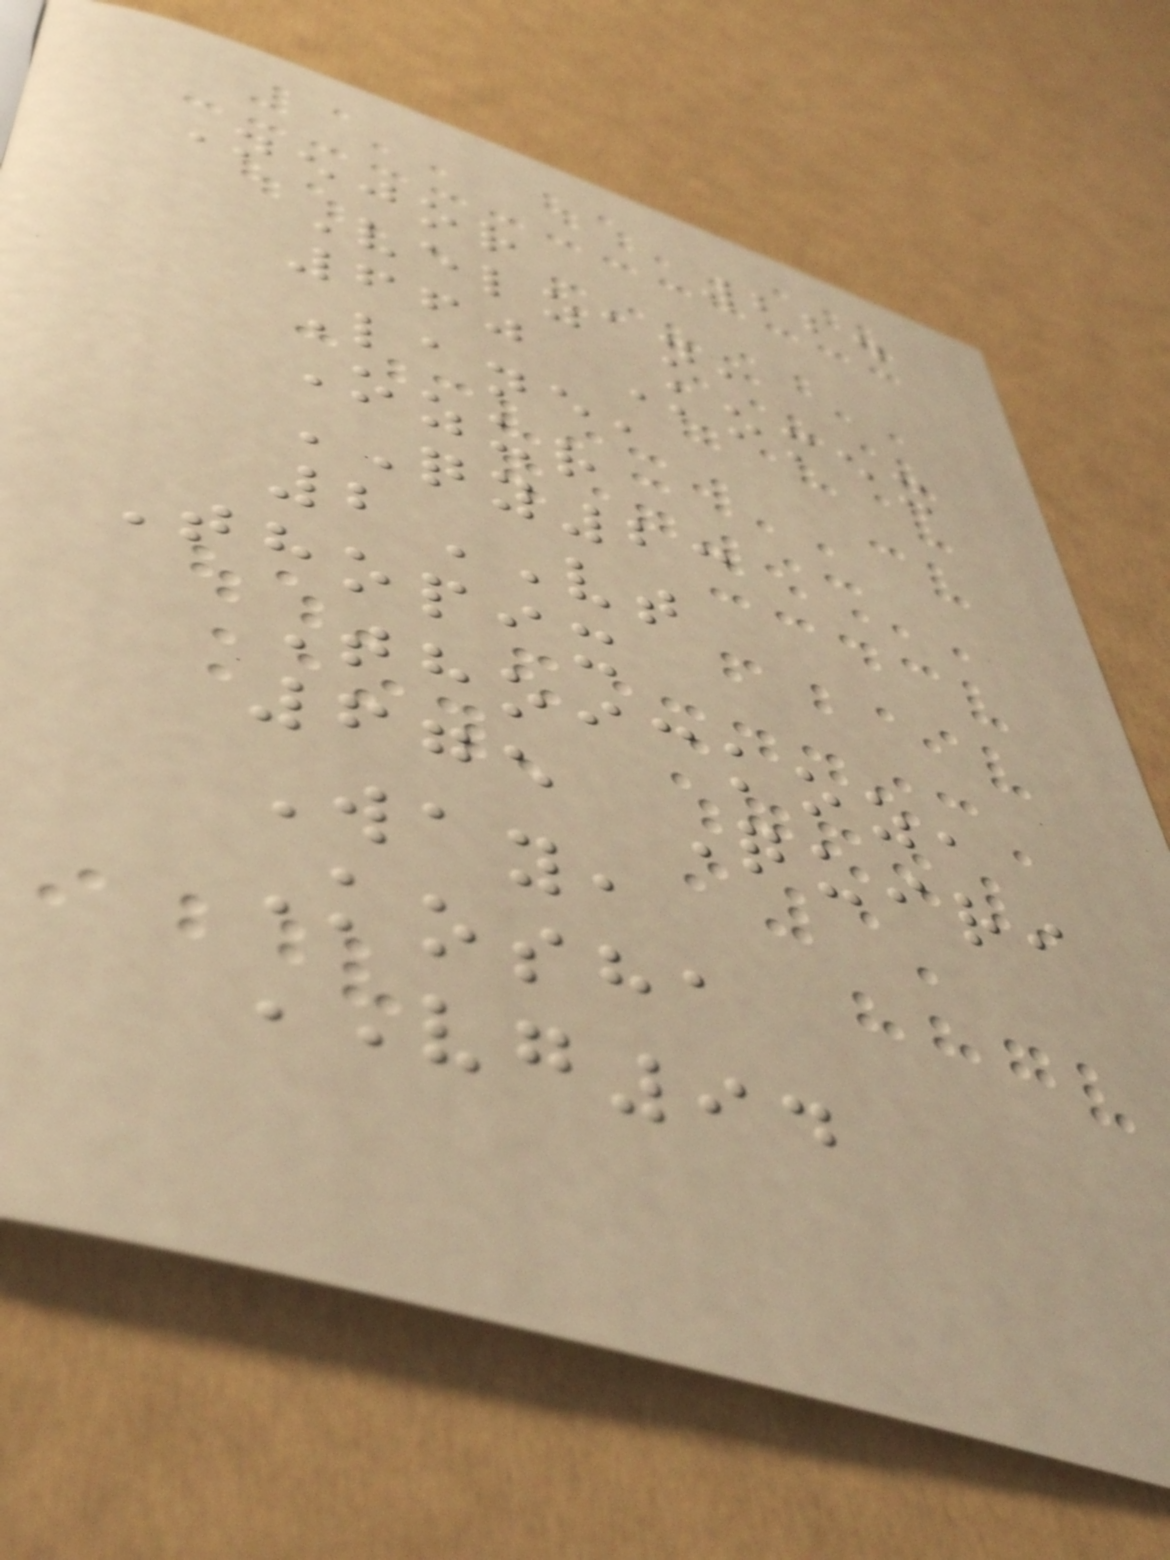224
Nejor
Velzan,
660 Komex
Lane,
Ozur
QY23
2VT
Thopix
Thoickoz,
675 Quiri
Way,
Kosha
VG94
